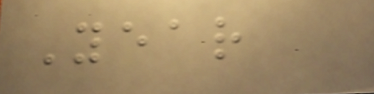Year
